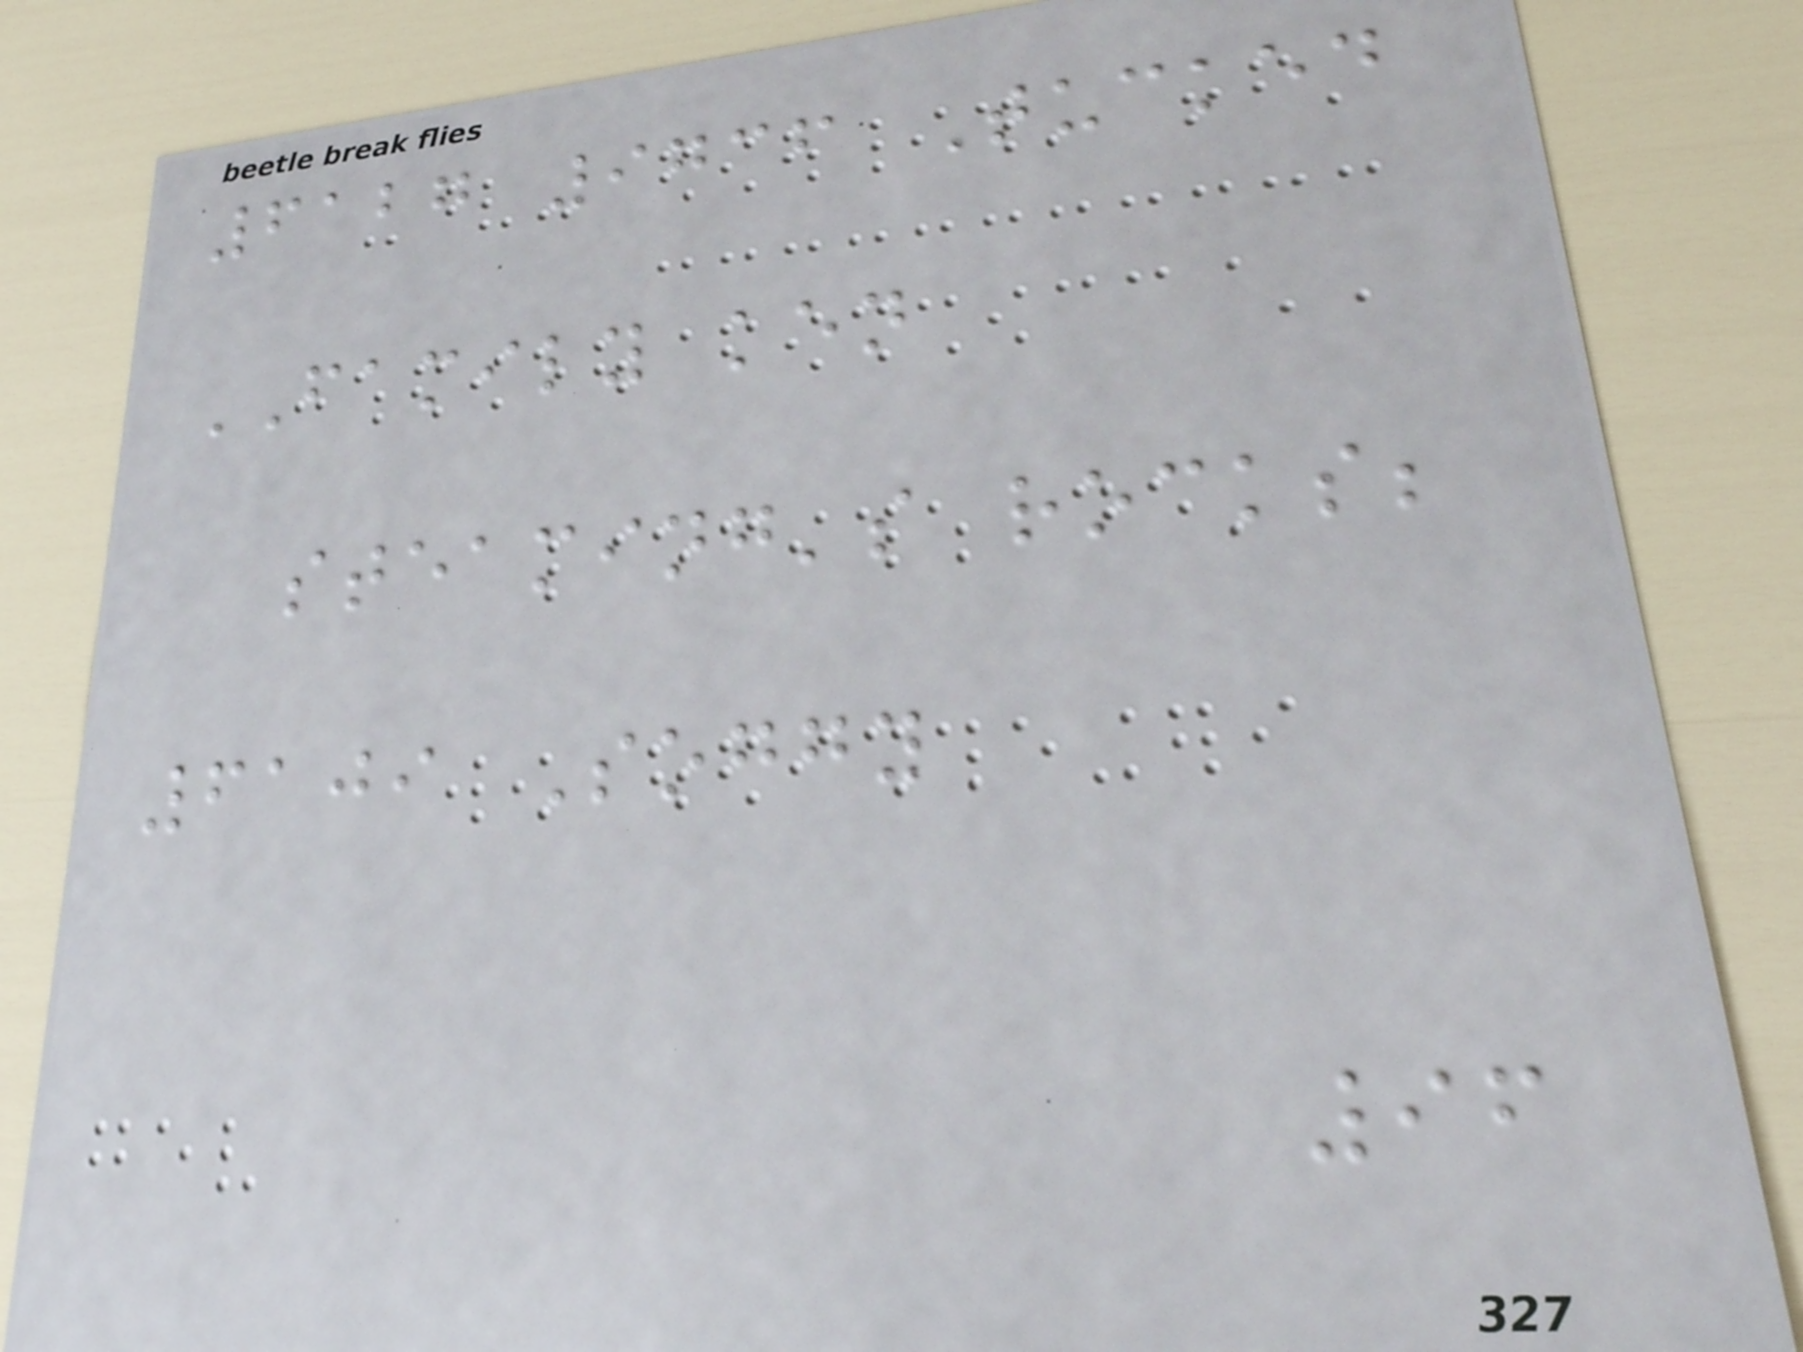6127 9736 Tucked
FAMILY ken
steaming's rocks;
6109 Soggy
96
